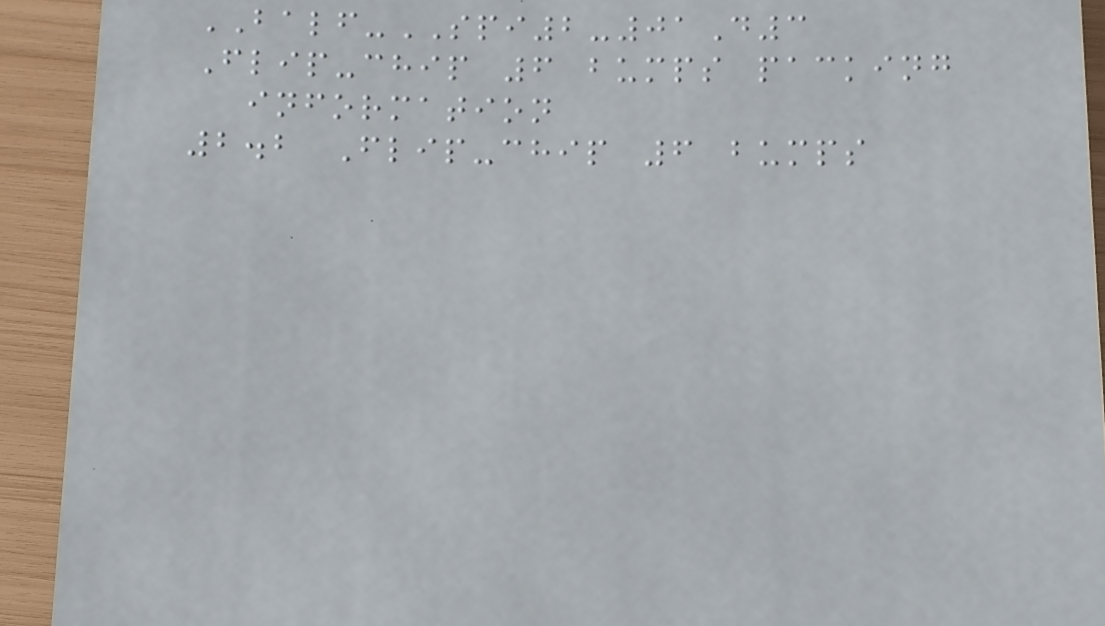BALF-SPI2-01D3
Flip-chip 6 bumps packing
information
2.2 Flip-chip 6 bumps
